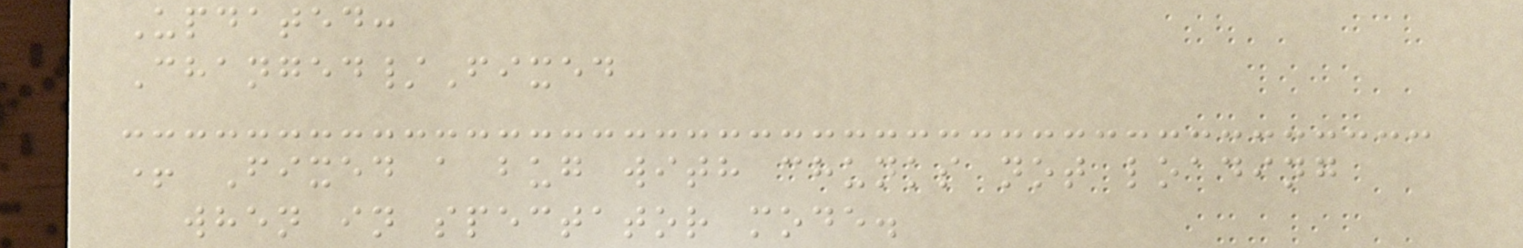Updated:
Changed/Fixed
+ Fixed a bug with chunks not loading
when in spectator mode.
